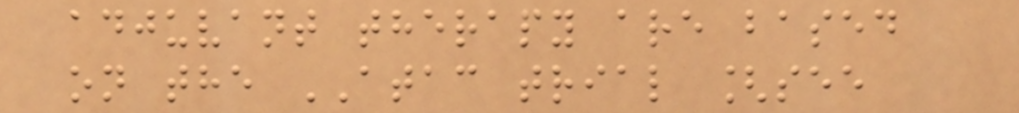adjuvant therapy are based
on the ATAC trial [see
